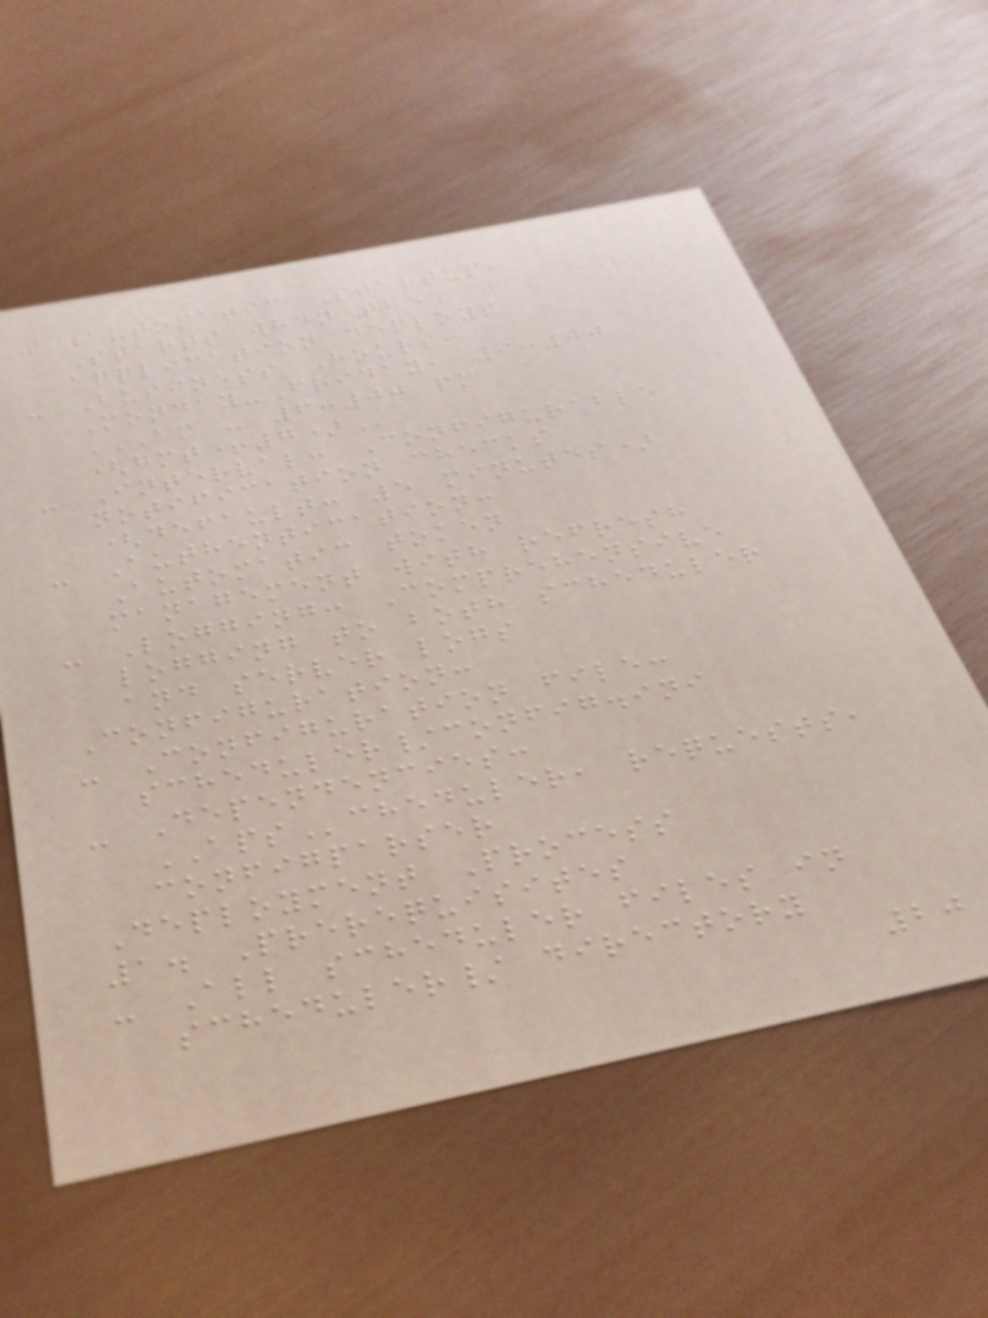- Automatic Startup:
Starts when the
application deploys
- Business Hours:
Monday-Friday, 9:00
AM - 6:00 PM
(GMT+7)
- Interval: Configurable
notification checks
(default: 5 minutes)
- Authentication:
Automatic token
management with refresh
- Logging: Comprehensive
logging to both scheduler
and server logs
Configuration:
- Configuration file:
scheduler/config.ini
- Dependencies:
APScheduler, requests,
configparser
Deployment Process
1. Prerequisites
- All scheduler files in
scheduler/ directory
20
